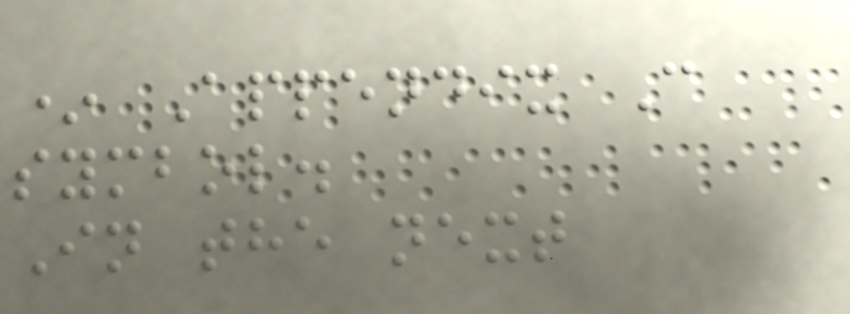* Appendix C
symbol.
In the next
